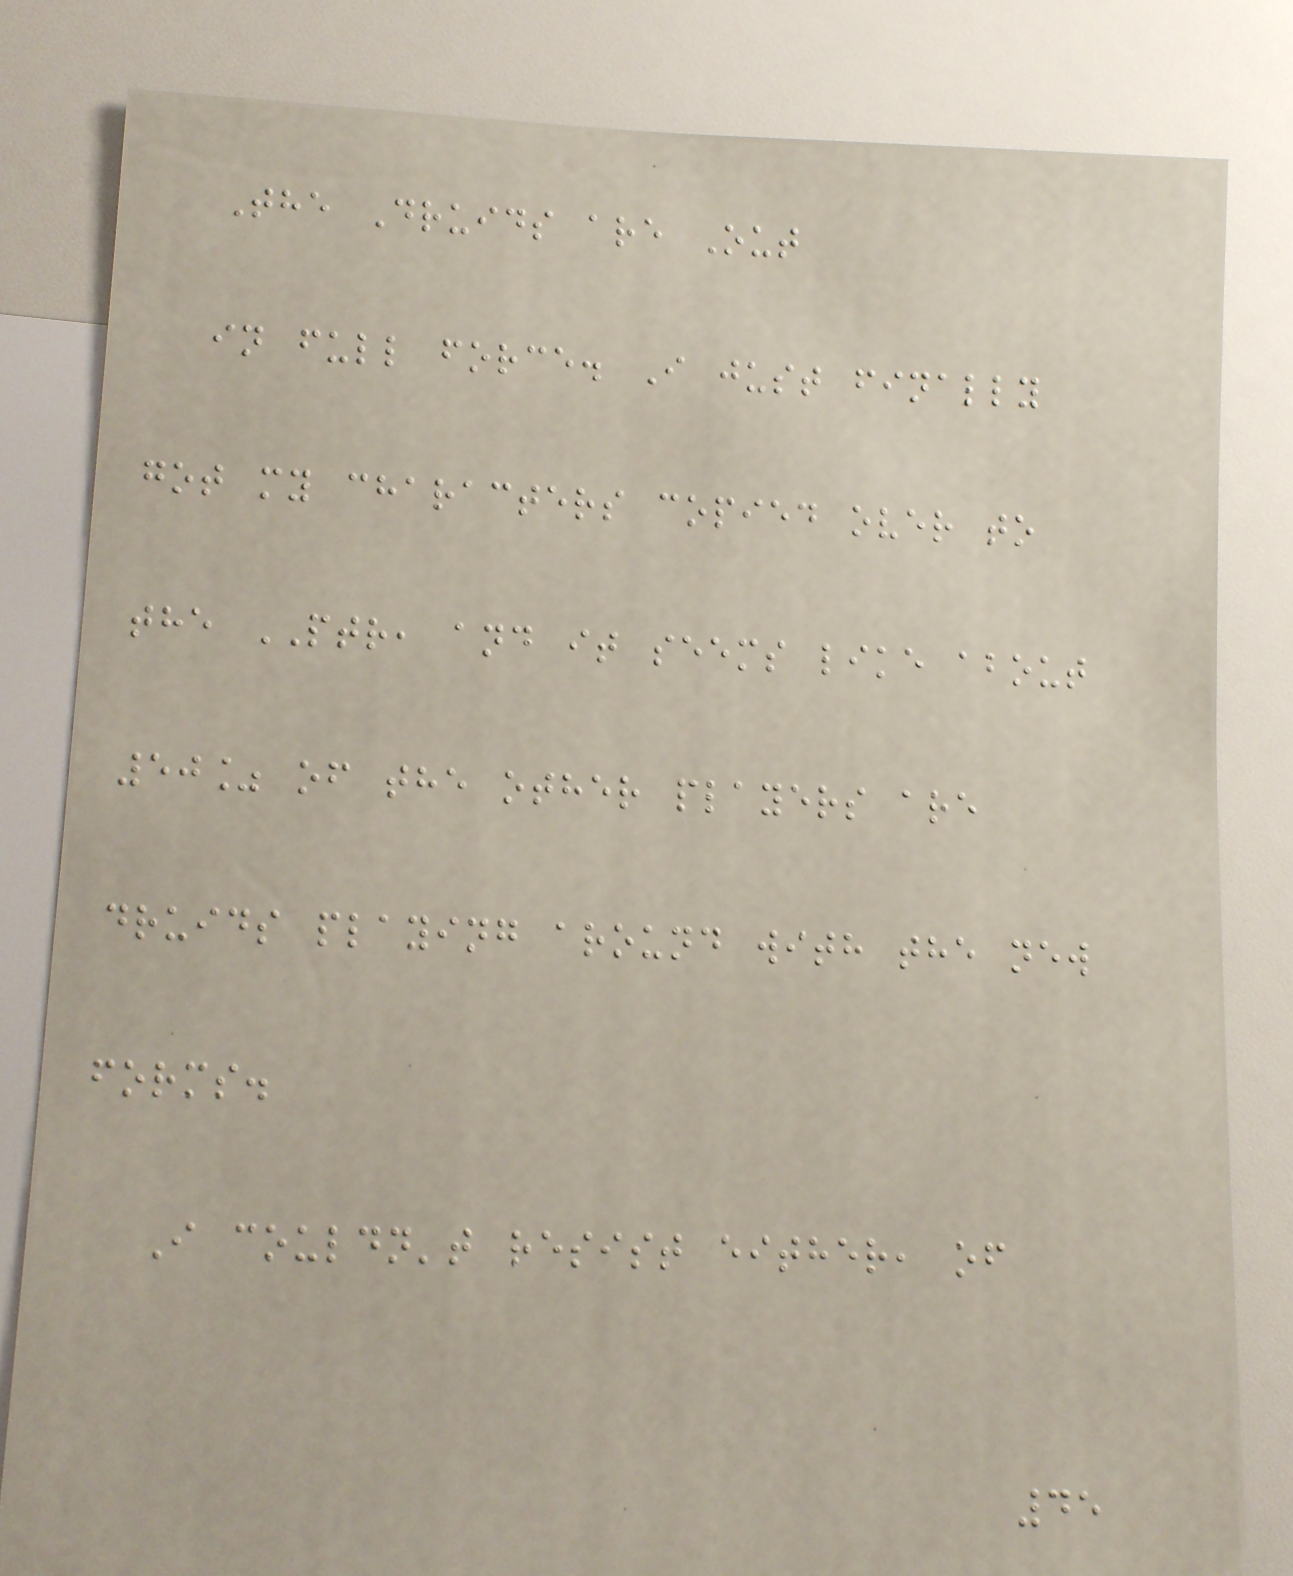The Druids are Out
in full force. I just finally
got my characters copied over to
the PTR, and it seems like about
50% of the other players are
druids playing around with the new
forms.
I couldn't resist either, of
45
